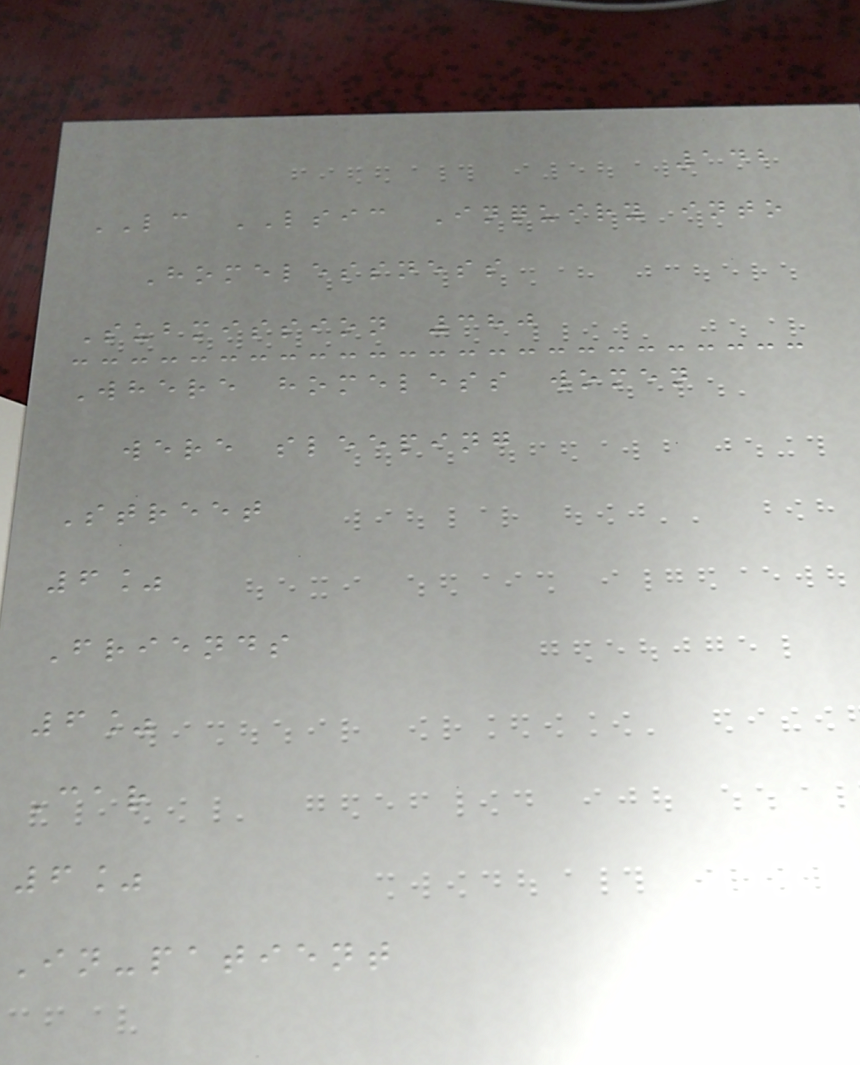142
LC LSIC Inquiry into
Homelessness
Submission 380
Where homeless women
were sleeping
Street
6%
Friends
6%
Car
6%
In-patient
